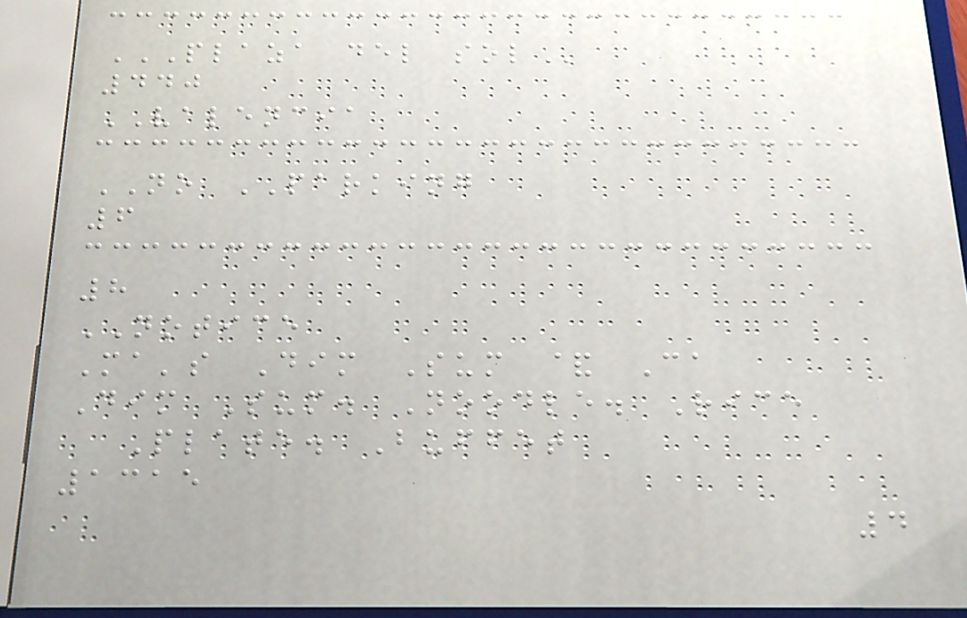PLAZA DEL SOL
440
VALENCIA
NO PARKING
6
8
NOTICE
Ma's Dim Sum & Ca
Dim Sum. Noodle. Rice
Plate. Buffet
1315
4
